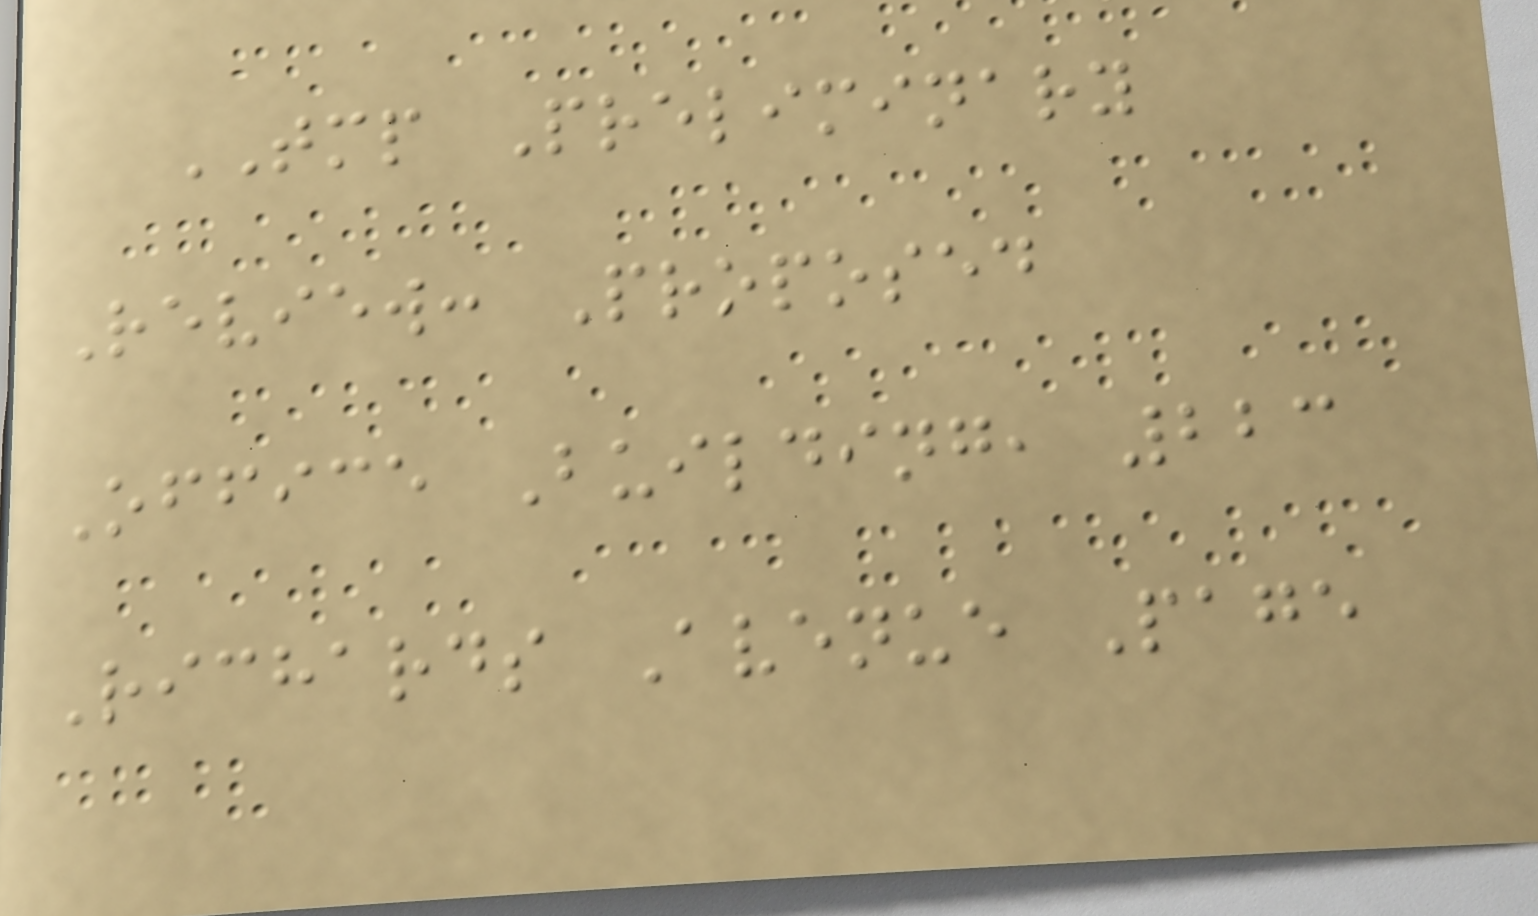TMP Preliminary
Review: Proposed
Office Building, 223
Richards Avenue Page
